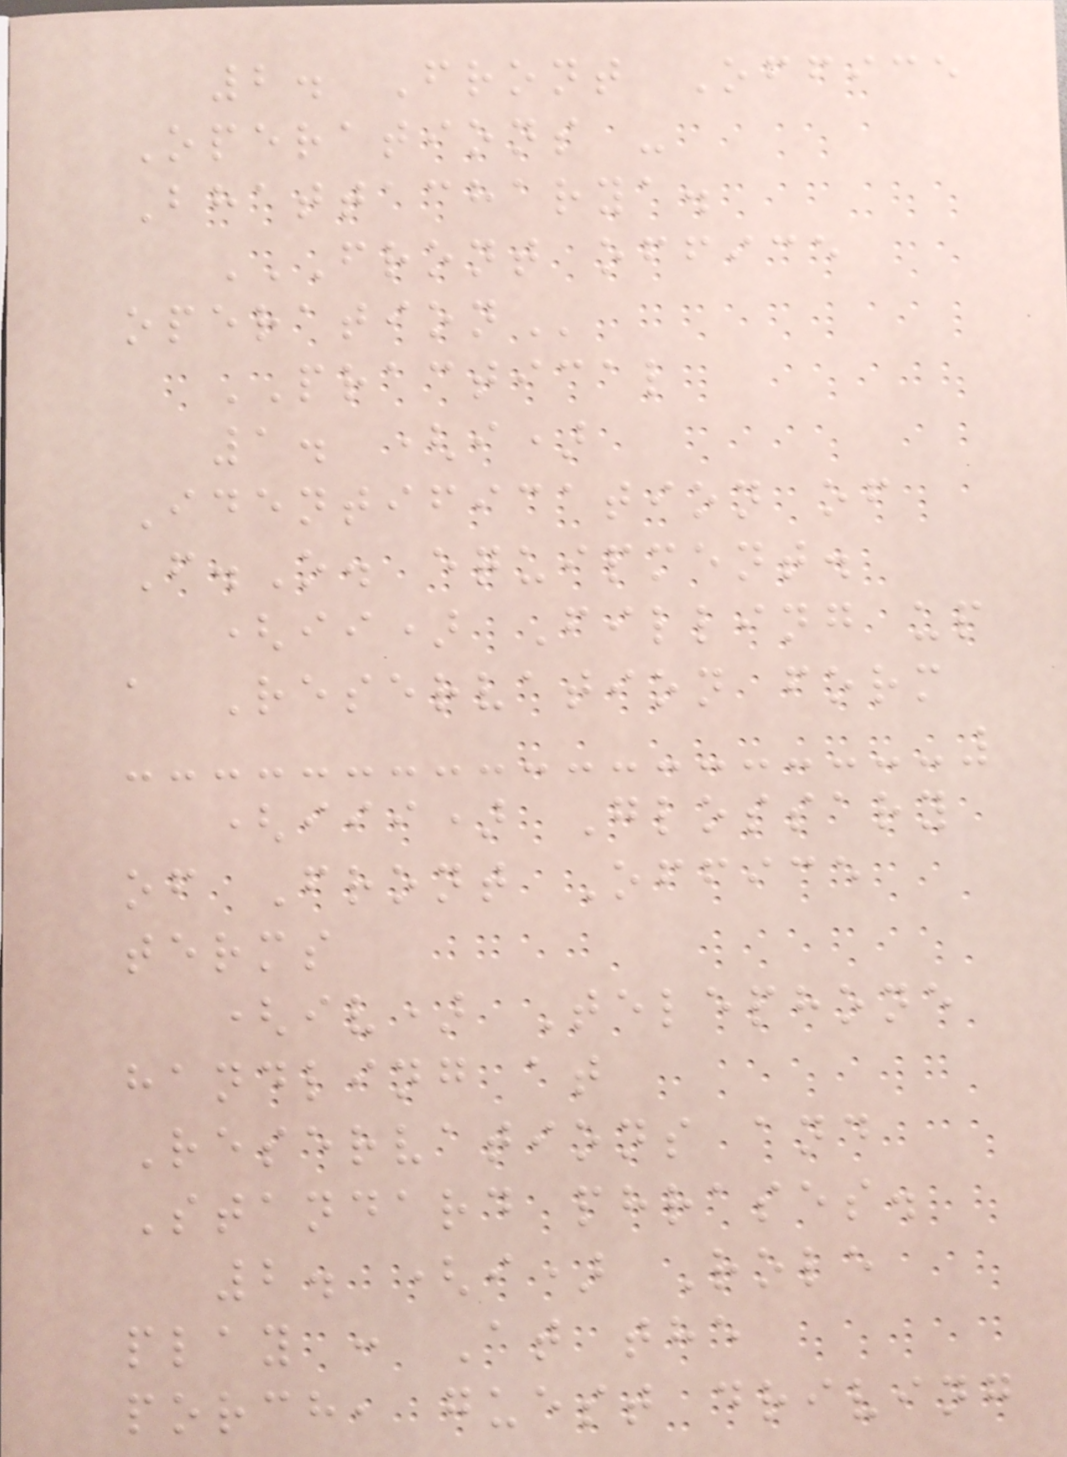2. Front Office
Operations -
Bhattacharya.
FRONT OFFICE
OPERATION
PRACTICAL
1. (i)
Identification of
F.O. equipment.
(ii) Filling up
a Reservation form
(iii) Glossary
of Front Office
terms
(iv) Telephone
handling at
Reservations and
Standard phrases.
2. (i) Role
play : At the
porch, guest driving
